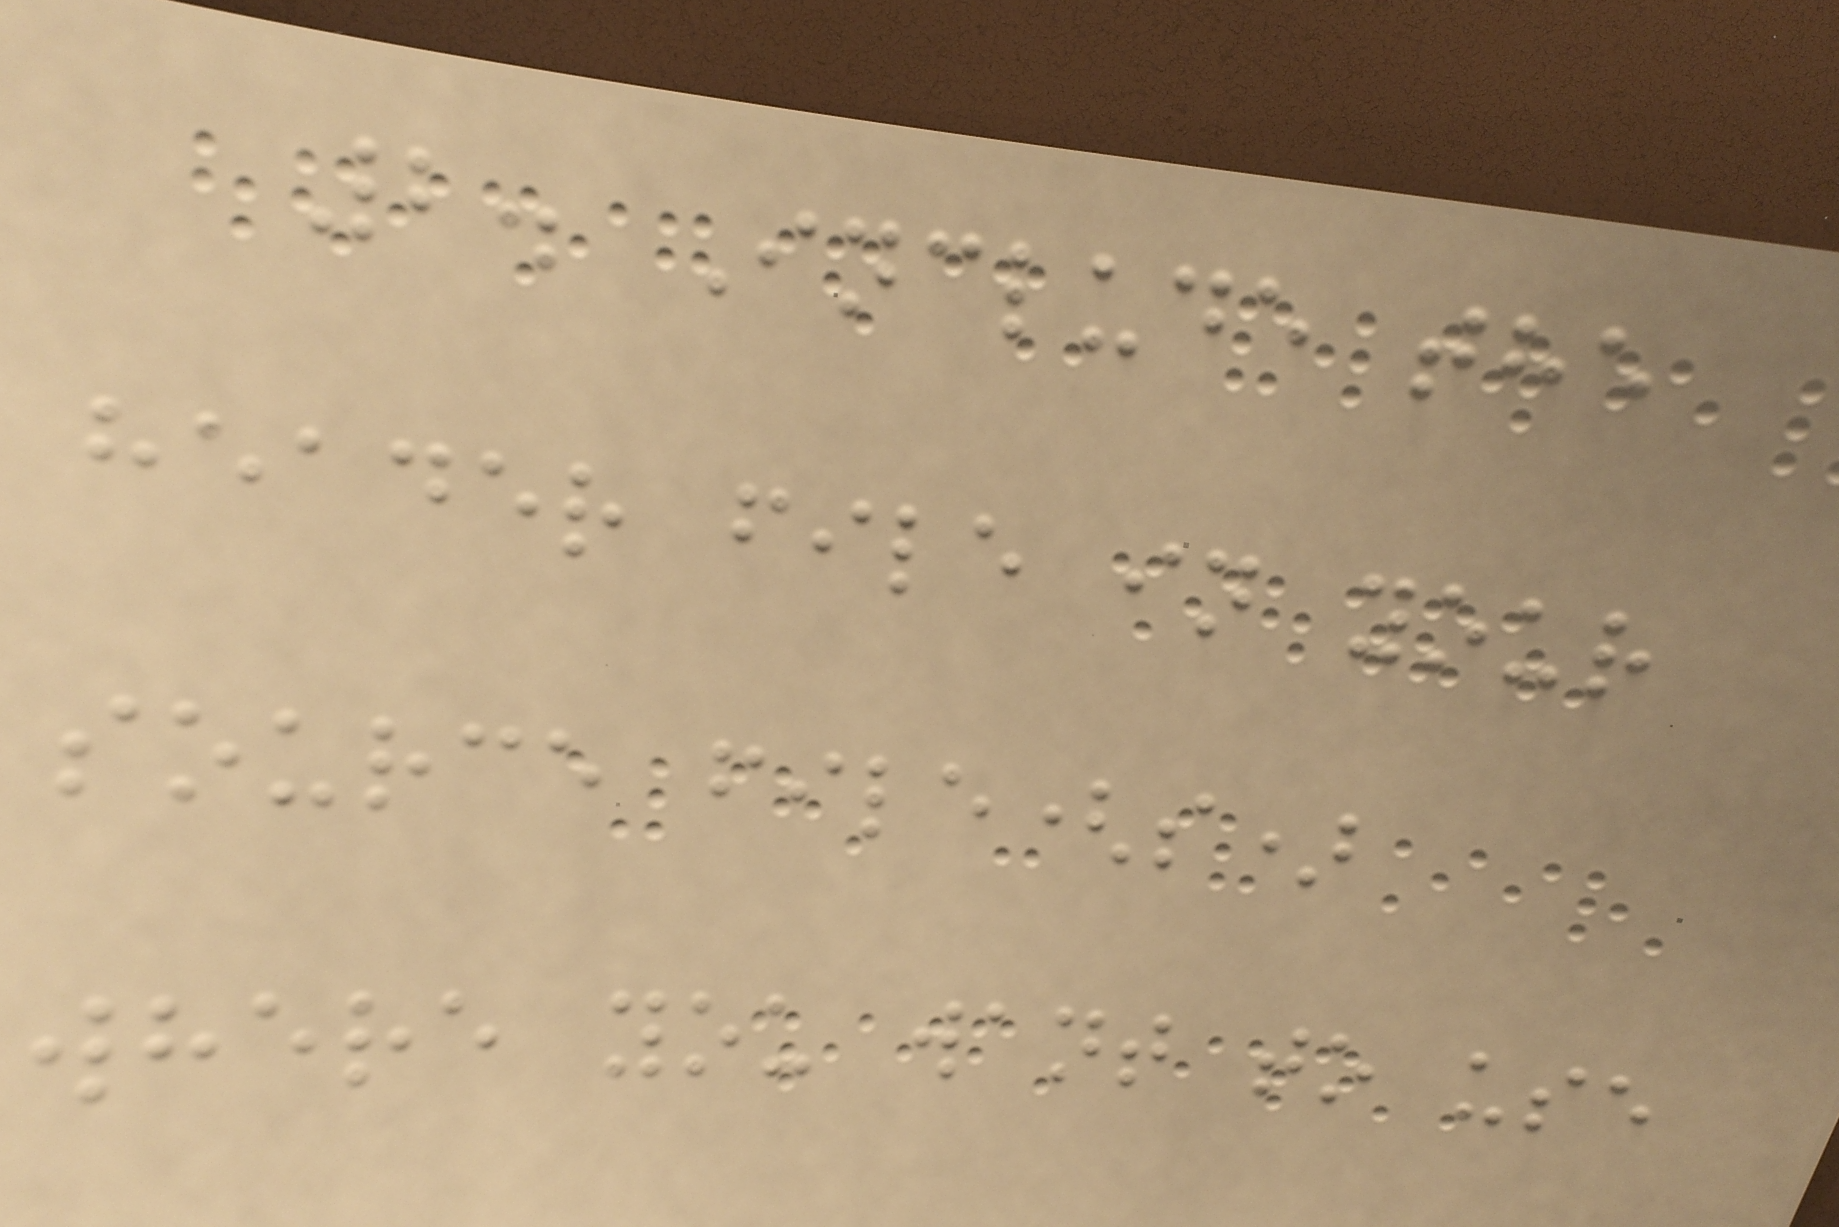2. Include the
header file in your
source file(s)
where you want to use
